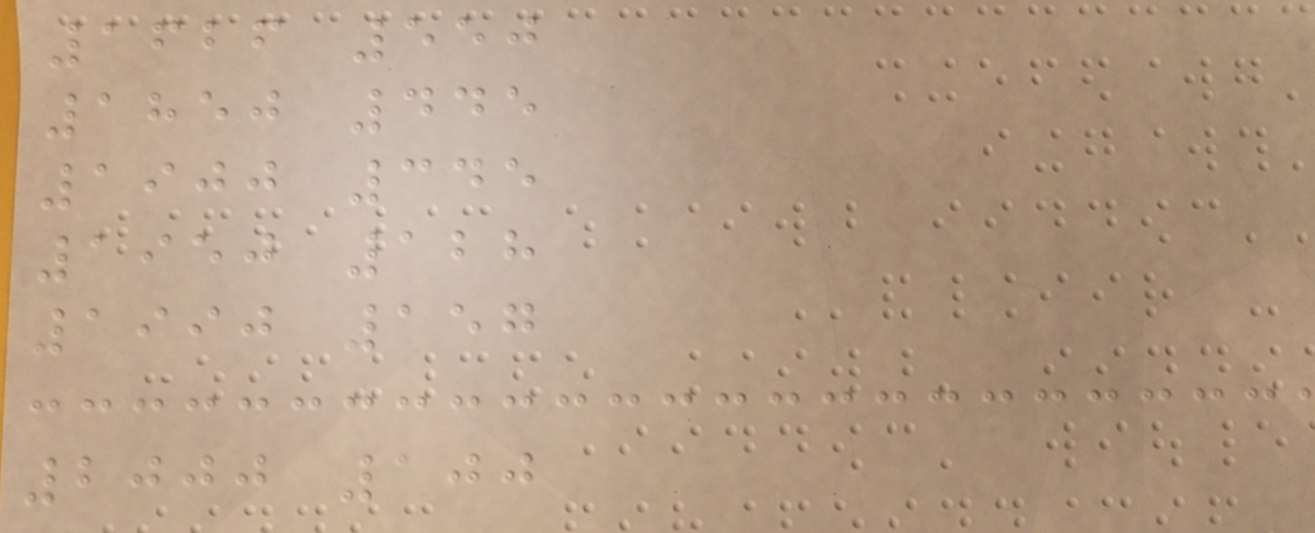1626 550
1850 445
1900 345
1950 128
1990 157
2000 100
